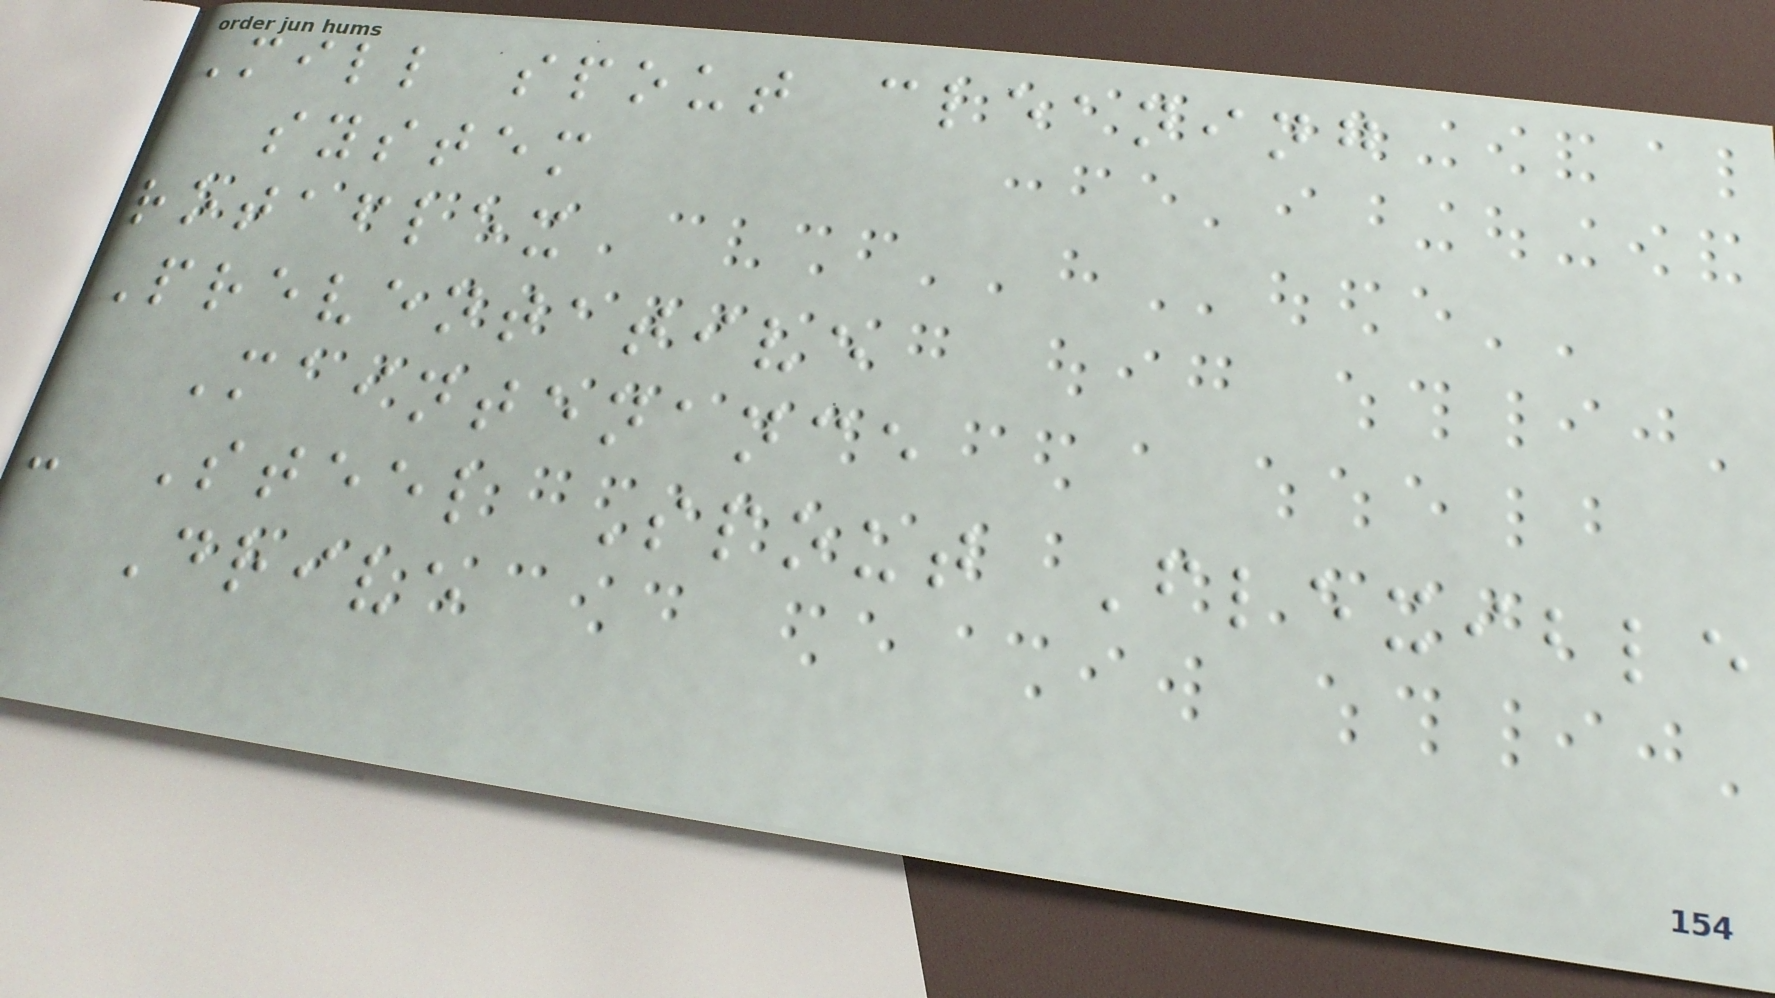Mill spout cleaning
system
rotaflex
Preventative
Maintenance
- Steel Spout Flexible
Drive
